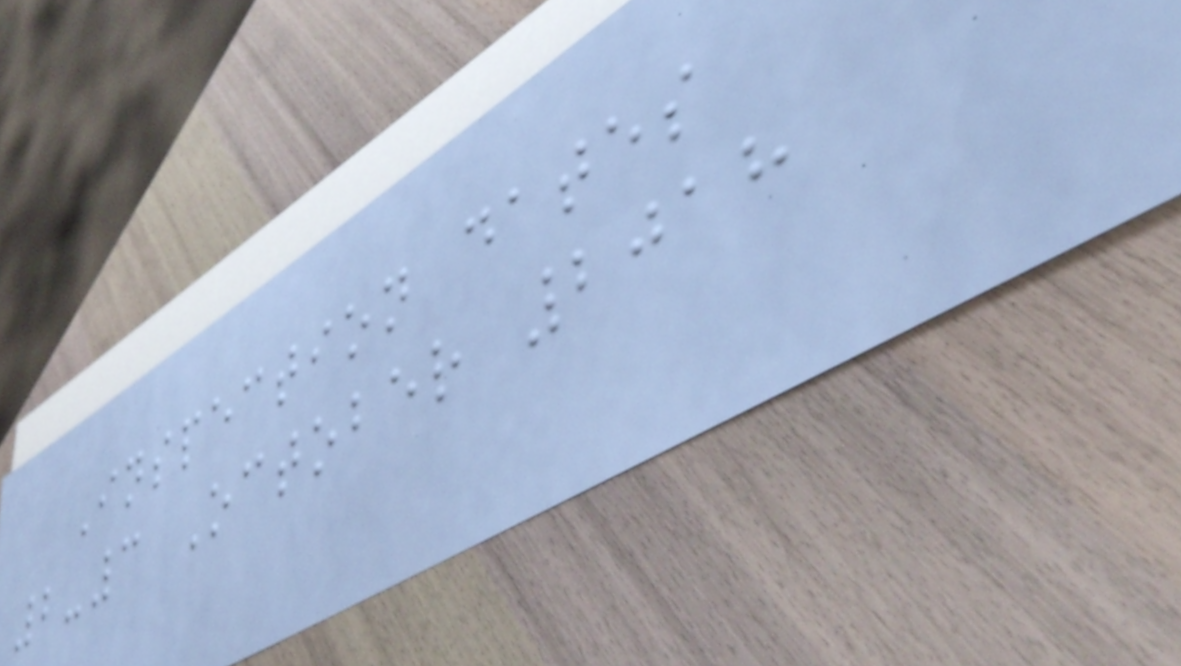Inspection dates
2-3 October 2018
